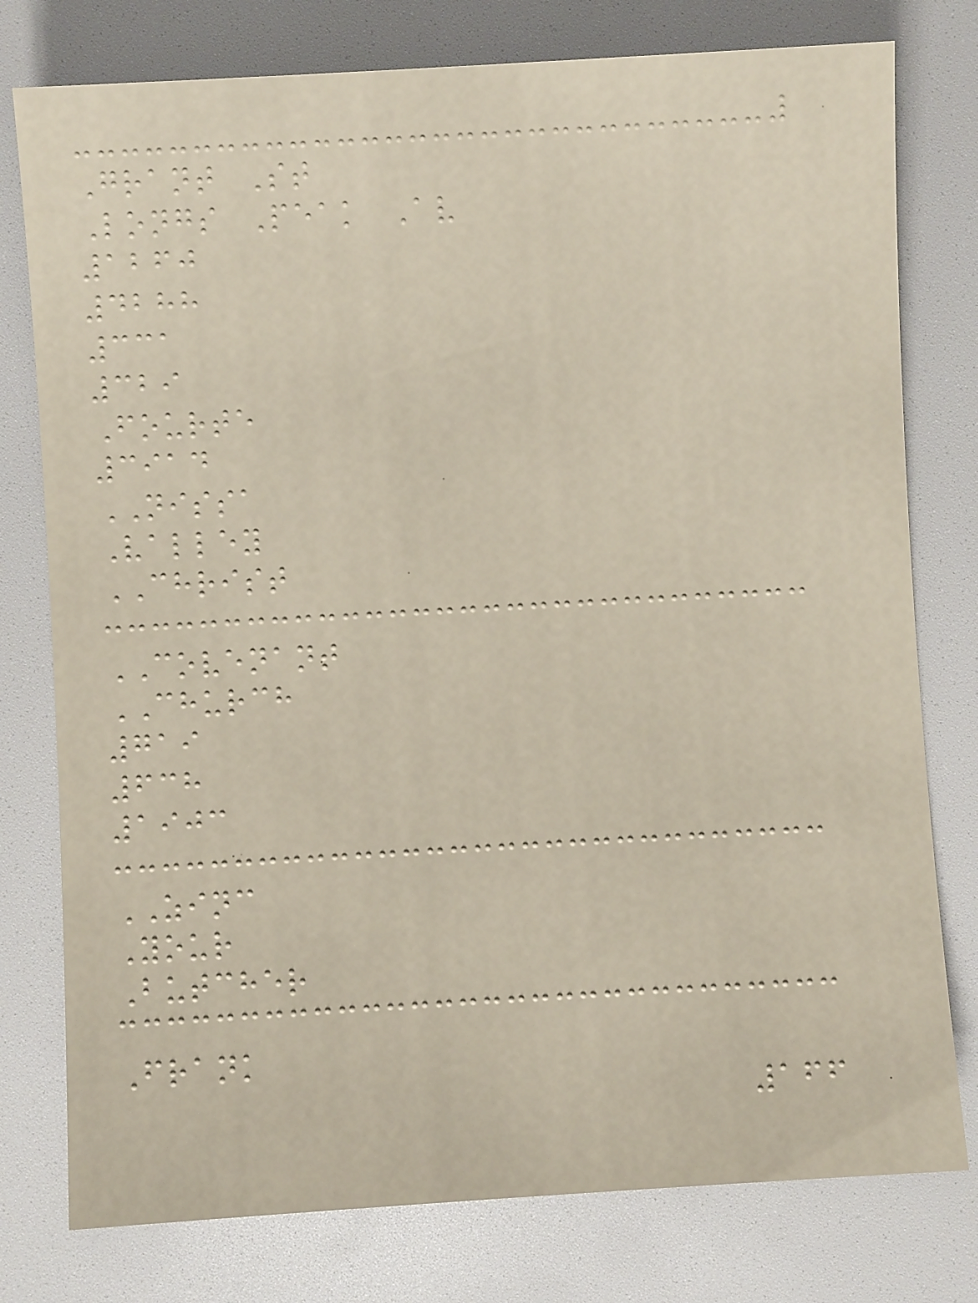Grant St
Longs Peak Av
1260
4288
331
329
Fourte
3914
NISSA
Valley
CHRIST
COVENANT
CHURCH
719
638
1903
ZINC
Your
Butcher
Frank
166
